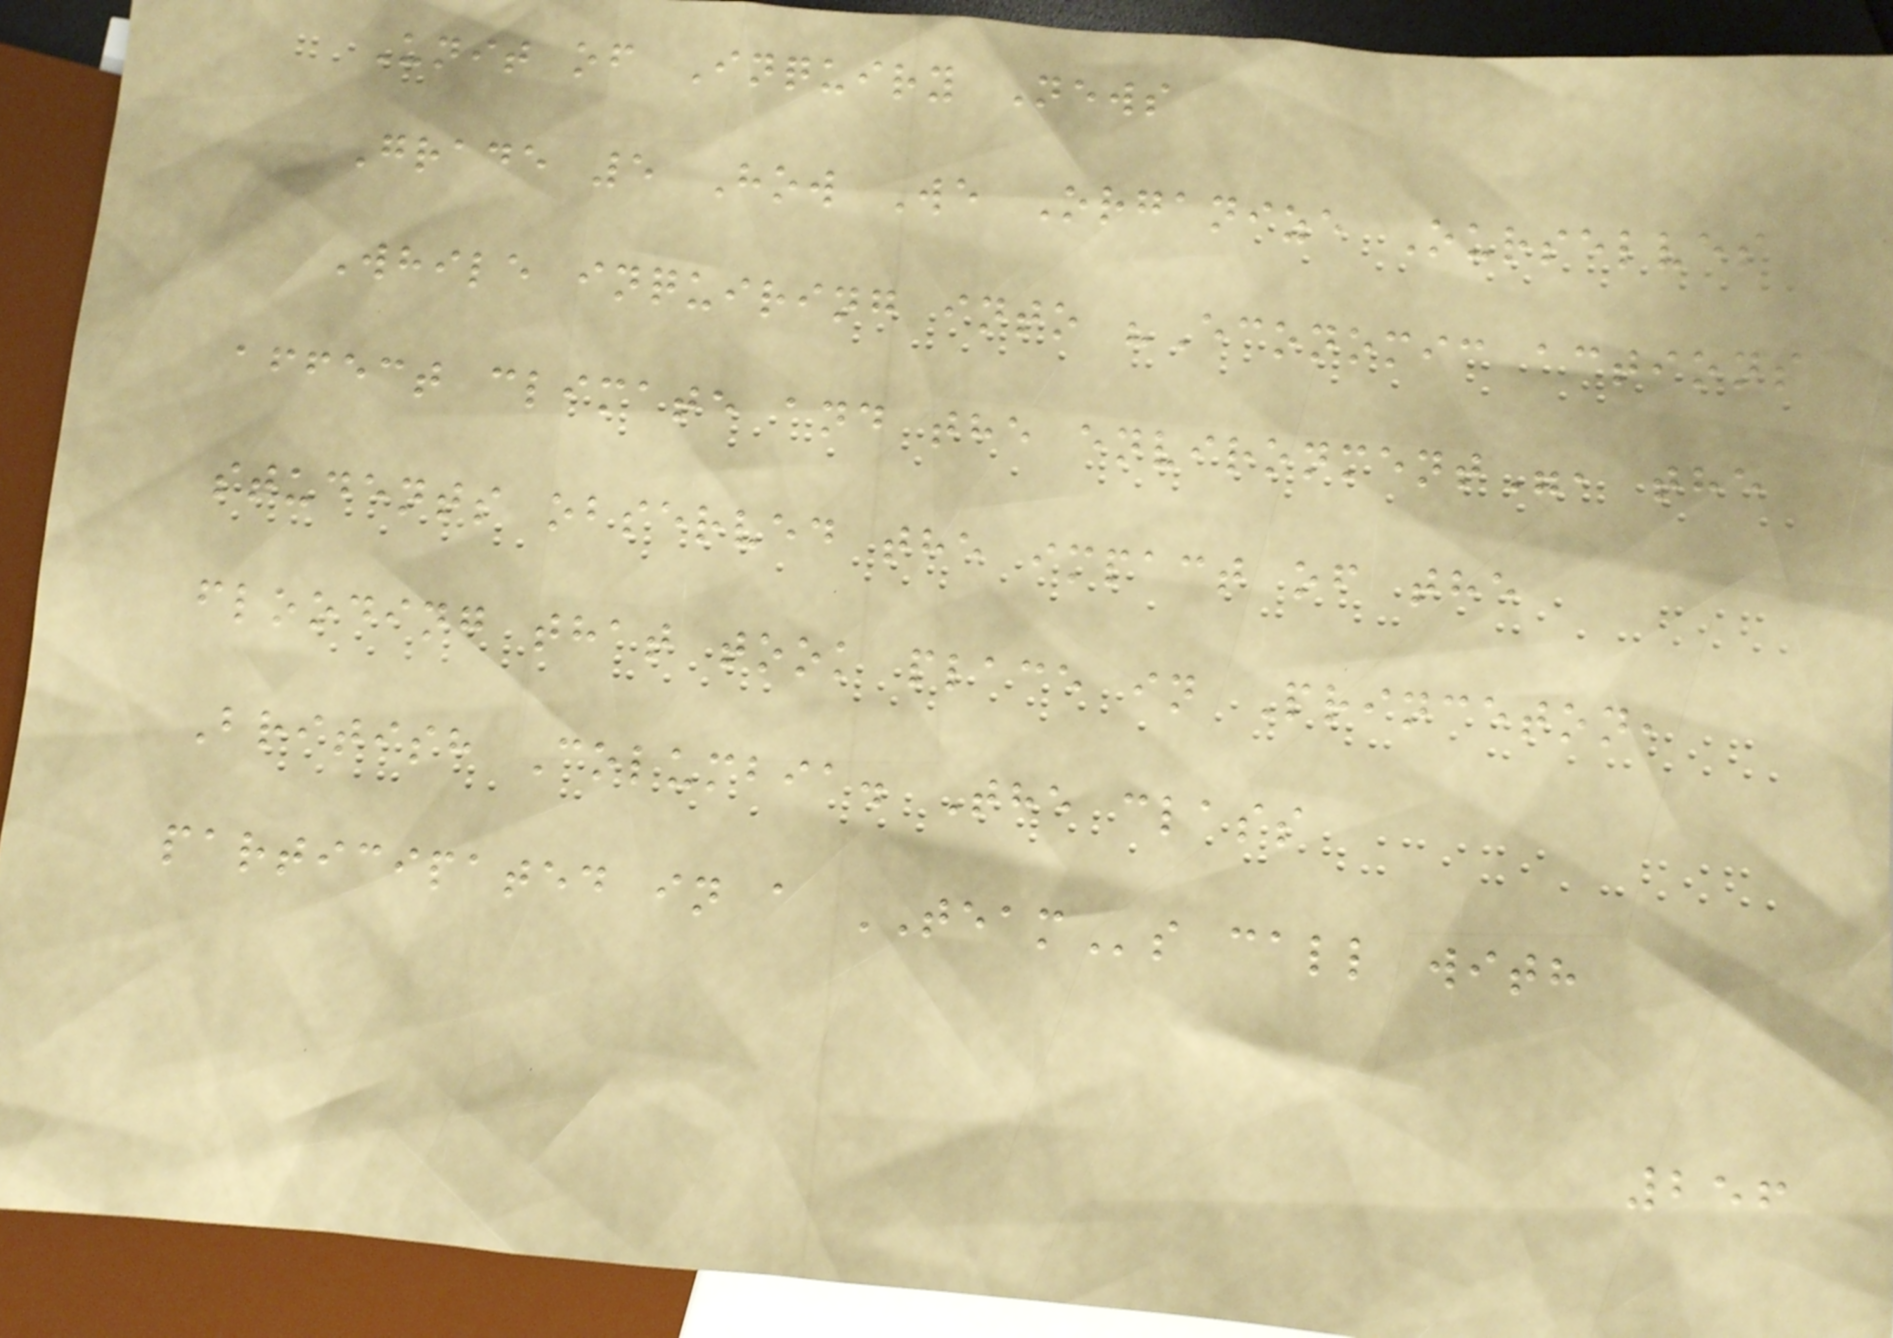Unit of Inquiry News
Grade 5 How We Organize Ourselves
While inquiring into "Economic actions
affect climate and the environment", the
students observed the impact of the
flooding that took place in Princeton,
British Columbia. The class
participated in a TEAMs call with
256
